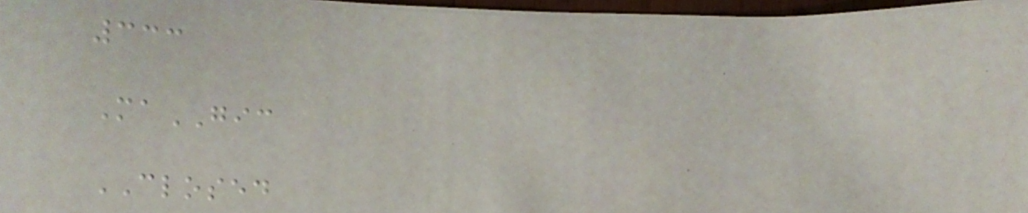333
MaGIC
CLOSED
